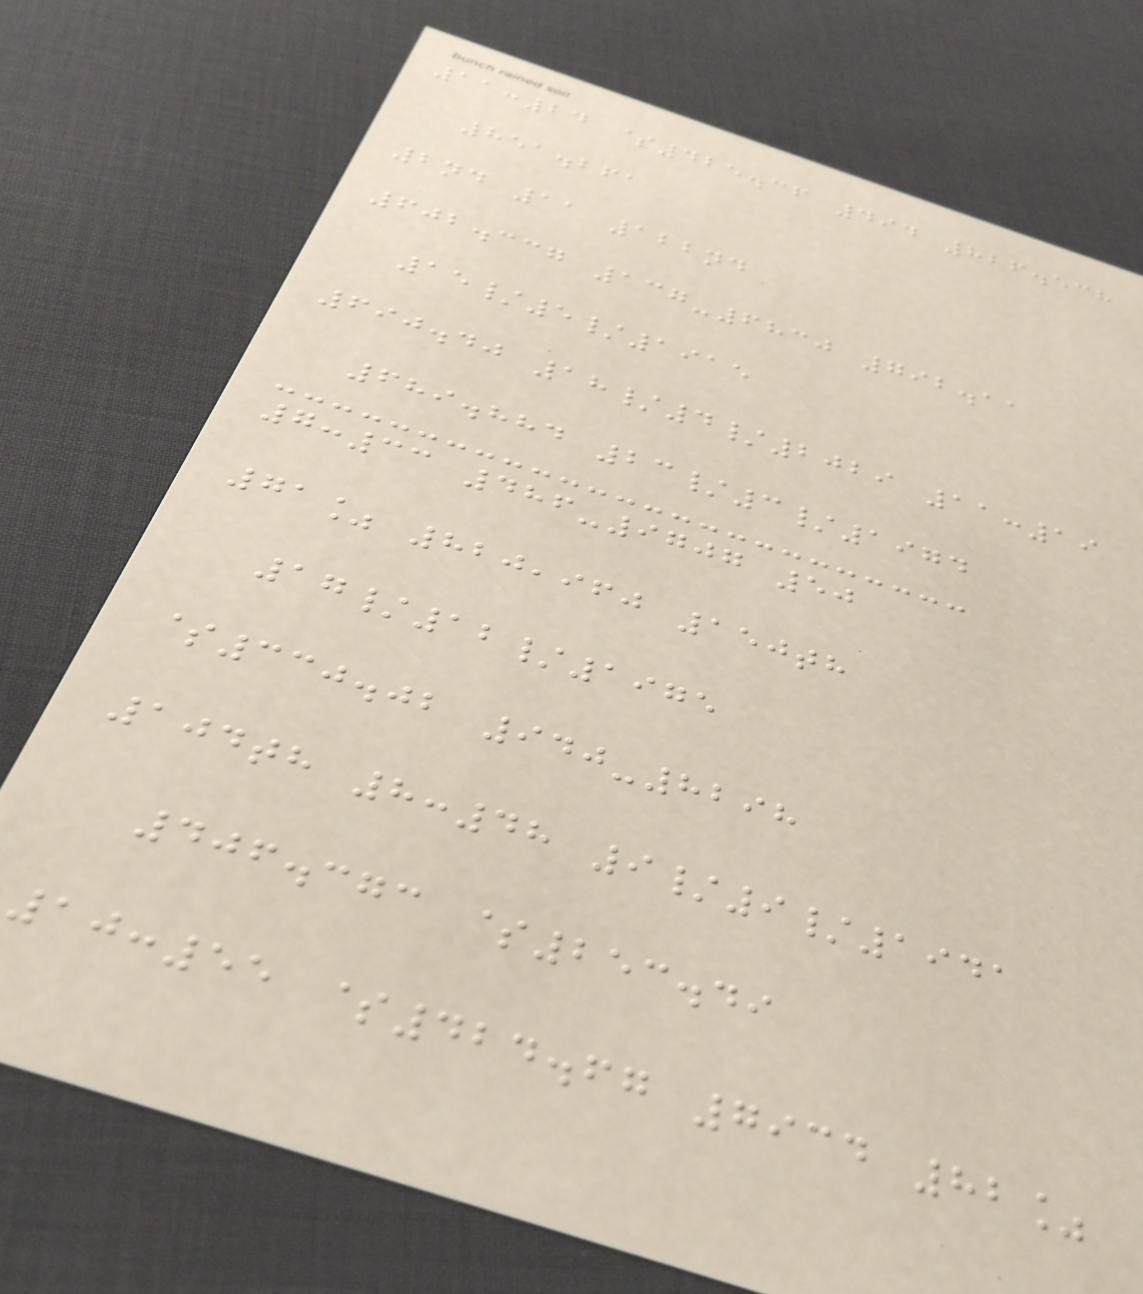11:24 $425.36 494 826.538
851.261
2nd 11 122nd
602.337 137-6830 792.11
15/5/1915
690.40 18/4/2029 11:19
689.884 23/3/1974
7:33 486-9707 50
71% 820,960 150th
17/12/1975
$330.02 940-8298
104th 8:48 9/9/1941
406.373 $253.49
10:55 $424.67 7934 82%
